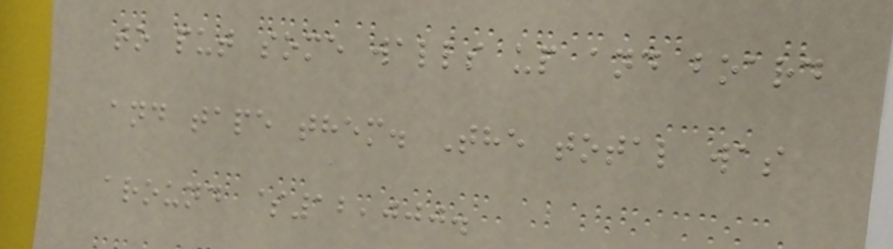to put some walls up and board
and tape them. The total was
around $12,000.
